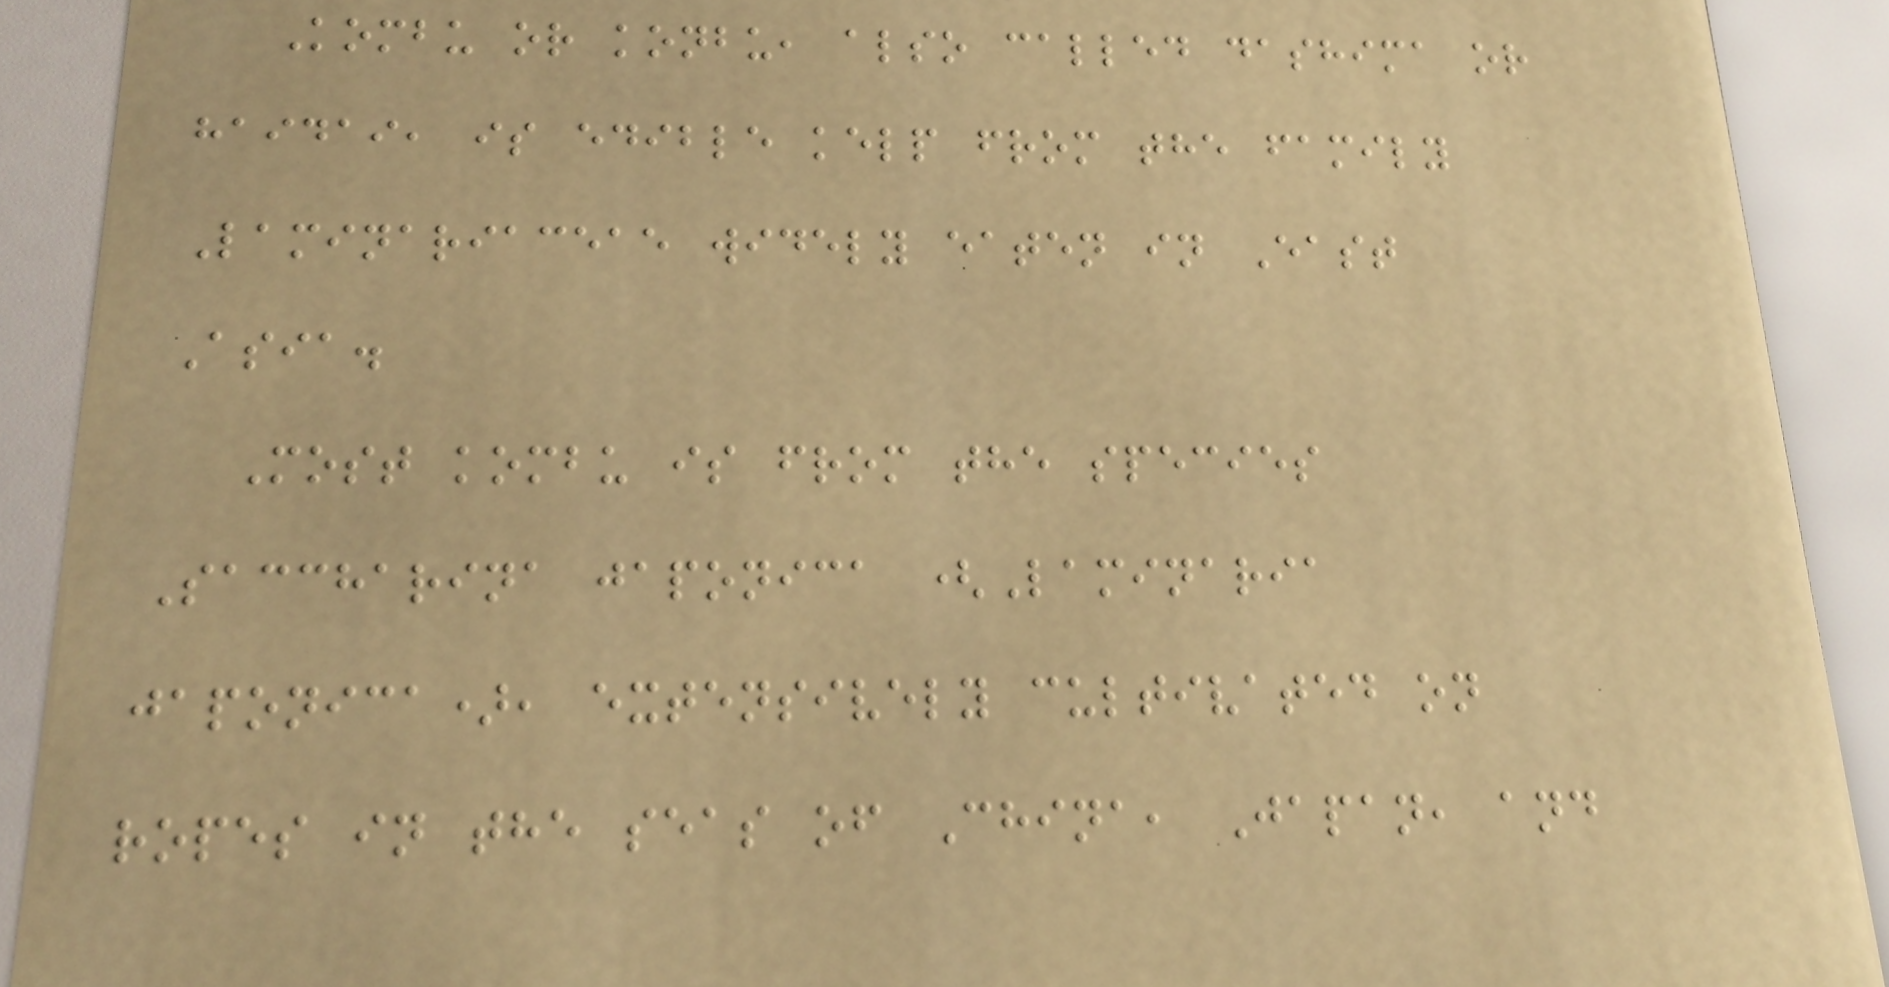Kombu or konbu, also called dashima or
haidai, is edible kelp from the family
Laminariaceae widely eaten in East
Asia.
Most kombu is from the species
Saccharina japonica (Laminaria
japonica), extensively cultivated on
ropes in the seas of China, Japan, and
